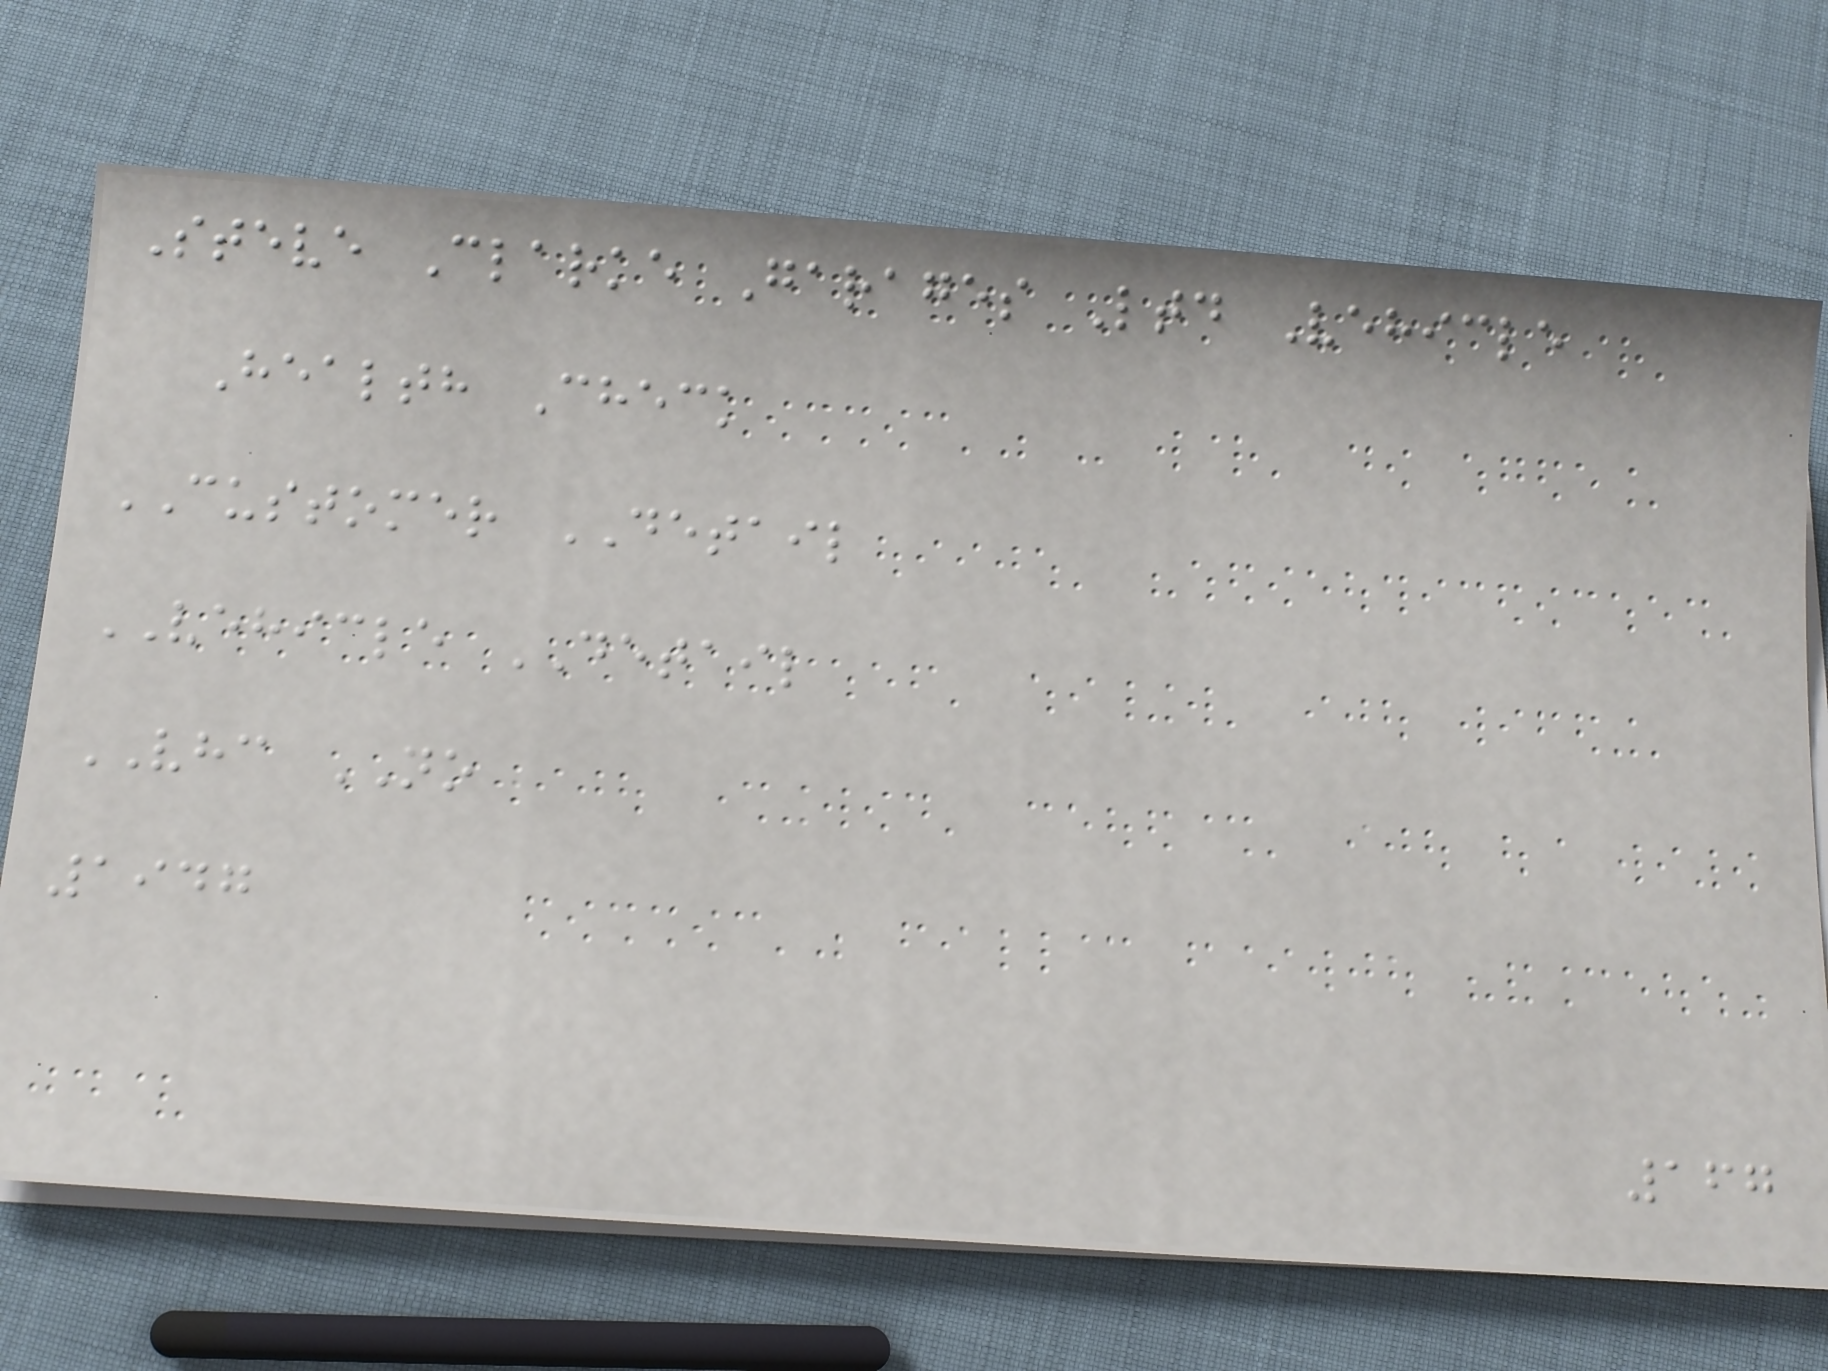Steve Clarke Garages Ltd Vehicle
Health Check
CUSTOMER DETAIL
VEHICLE DETAIL
VHC NO
1947
167
